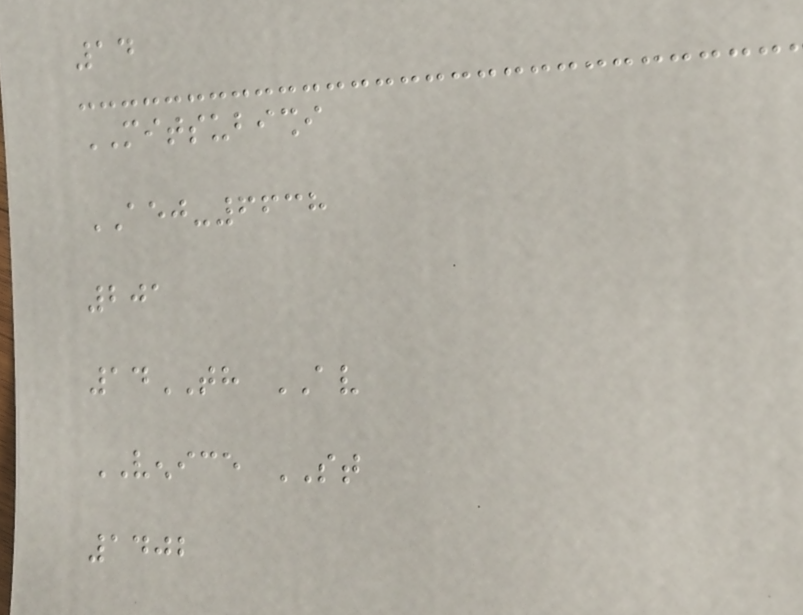14
MITSUBISHI
AEJ-6638
201
14TH AV
VENICE ST
1402
